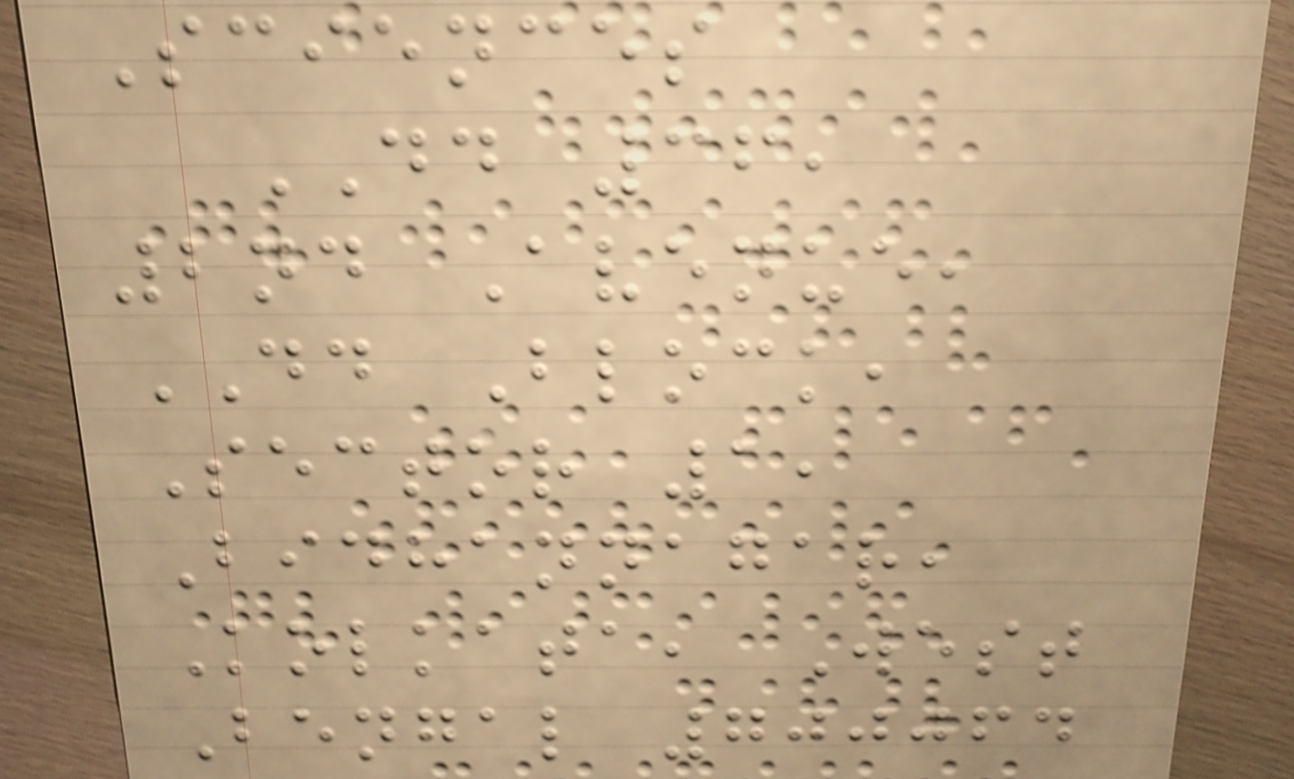Sciences
DD 36,
2nd Avenue,
DD Block,
Sector 1,
Bidhannagar,
Kolkata, West
Bengal 700064
